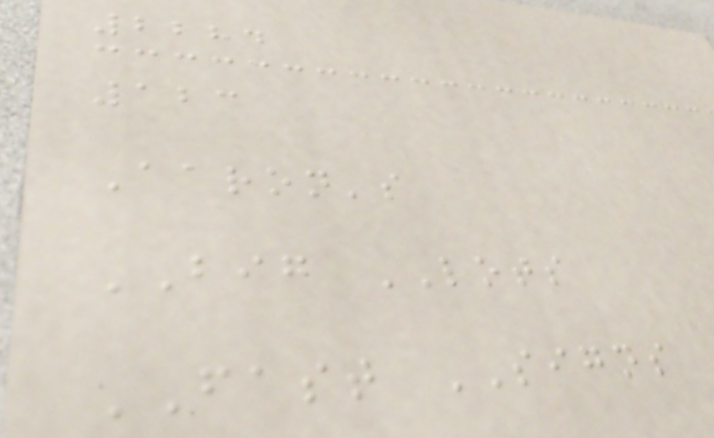2284
123
Aaron's
BIG LOTS
FAST SIGNS
